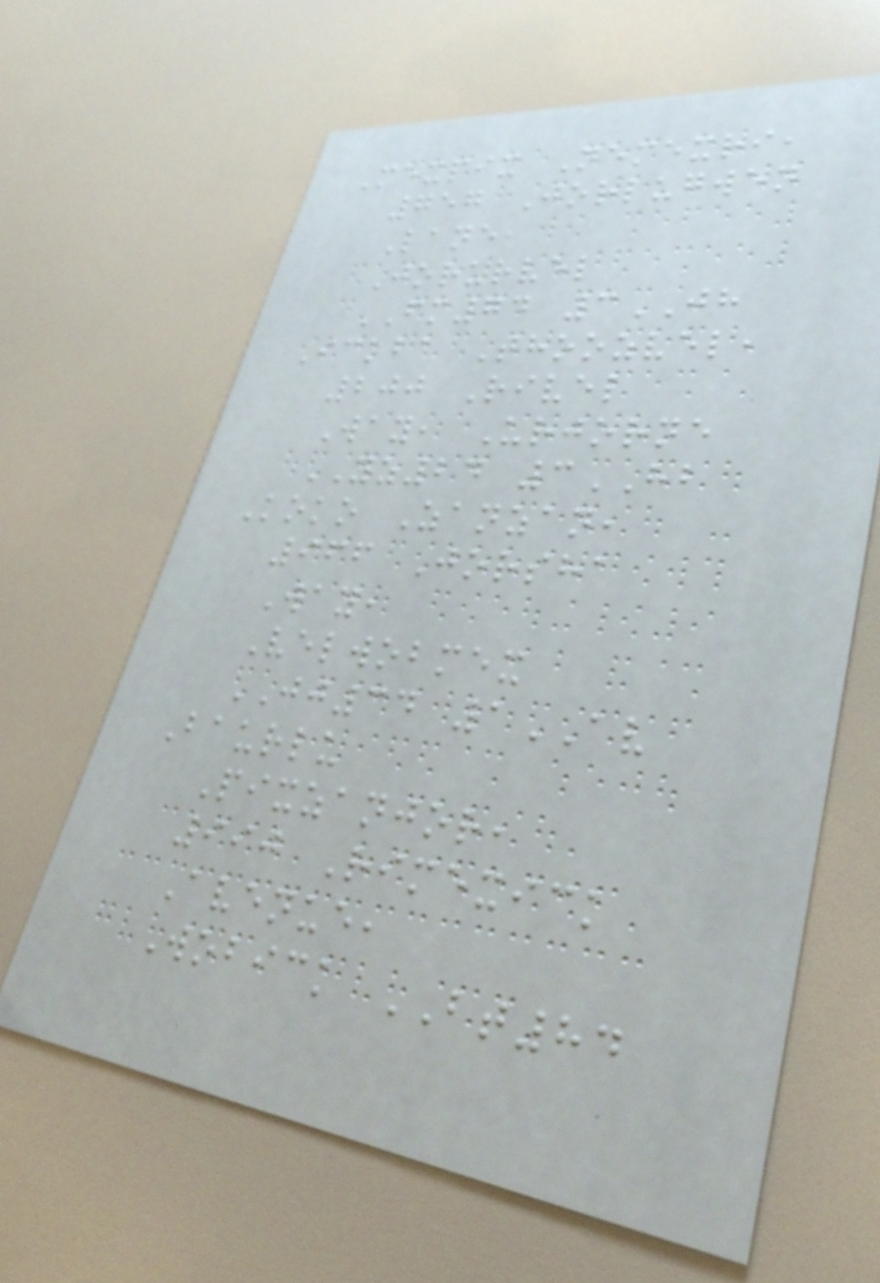Mexpix Nemexri,
757 Jorlugwen
Lane,
Jorurvel
FM74 3JH
Ickba Thoozvel,
200 Rivel
Way, Urjorne
YZ24 3HB
Koko Zanzan,
966 Jorsha
Way,
Velwobmex
JJ34 1AV
Baurlu
Pixzanjor,
990 Rimexick
Avenue,
Wobick BT84
